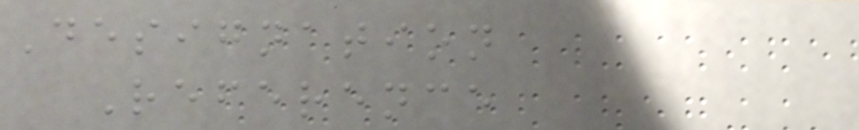Designation
Reference
